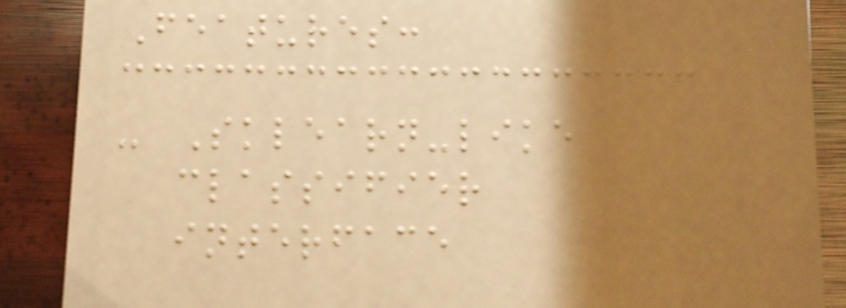Features:
- Sklearn-like
classifier
interface
